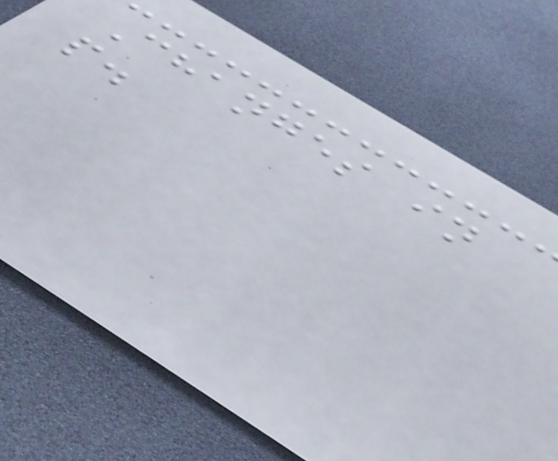Changes in
p.
